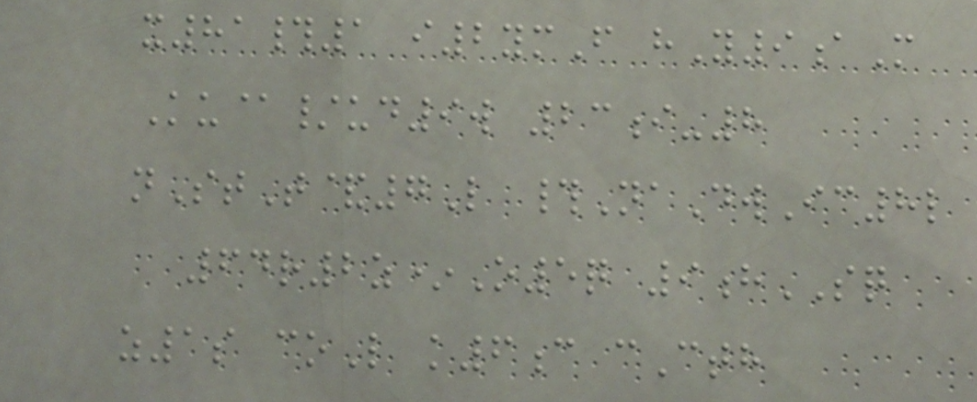x81#1 i2ymF hY9aM
Ku@/ud9w 23i-8
nStT&7L #NaDwIc8l
64r2z*O5q 9hSQ
z1s coL k6c cCth
